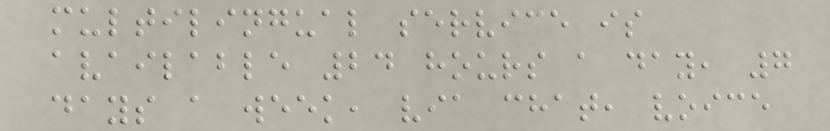multilingual service is
available 24 hours a day, 7
days a week, via chat, voice
